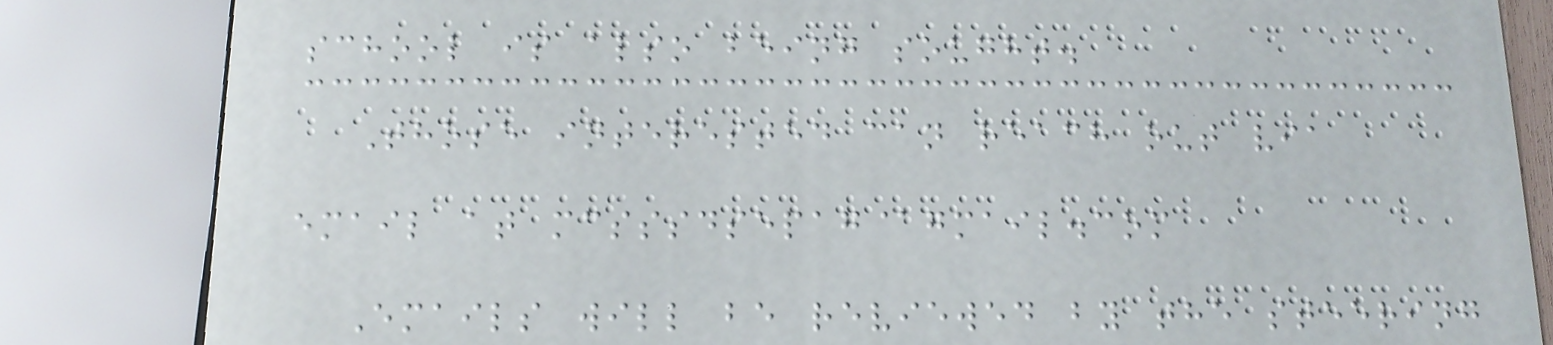school is also being sought.
Those interested can reach out via
email at mcsssdsepag@gmail.com
Emails will be reviewed by the steering
